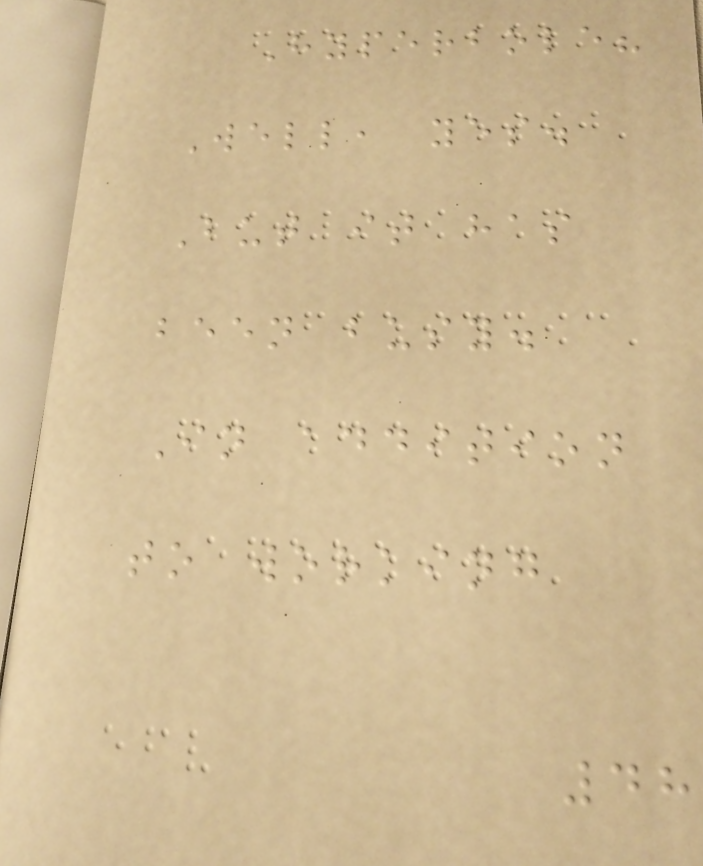Hyperbole?
Well, yes.
But it has
been busy.
In addition
to working
48
